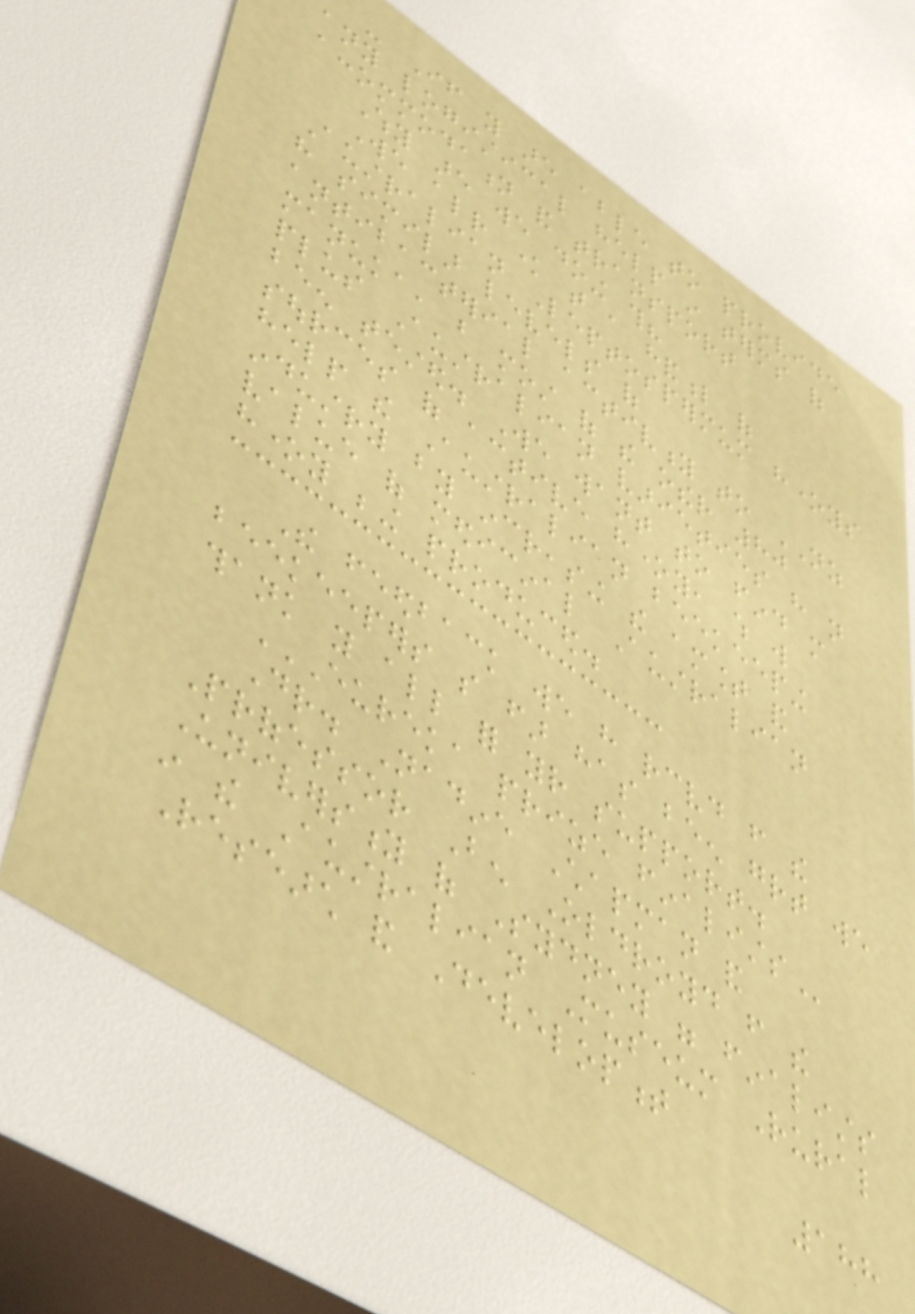- If you are able to provide
any logistical help in terms of
accommodation and transport
Why are we doing this?
We already know that a handful of
Australian Leptospermum honeys
have similar levels of
antibacterial activity to NZ
manuka, but most of the other 80
plus Australian varieties have not
been tested. We want to find more
sources of active honey, which will
help the Australian beekeeping
industry by increasing the amount and
value of medicinal Australian
honey being produced.
The feedback we have received from the
beekeepers so far has been great we
thank you all for your support.
EUREKA PRIZE FINALISTS
Dr. Nadine Chapman and
Professor Ben Oldroyd from the
University of Sydney were finalists
in the Australian Museum Rural
Research and Development
188
